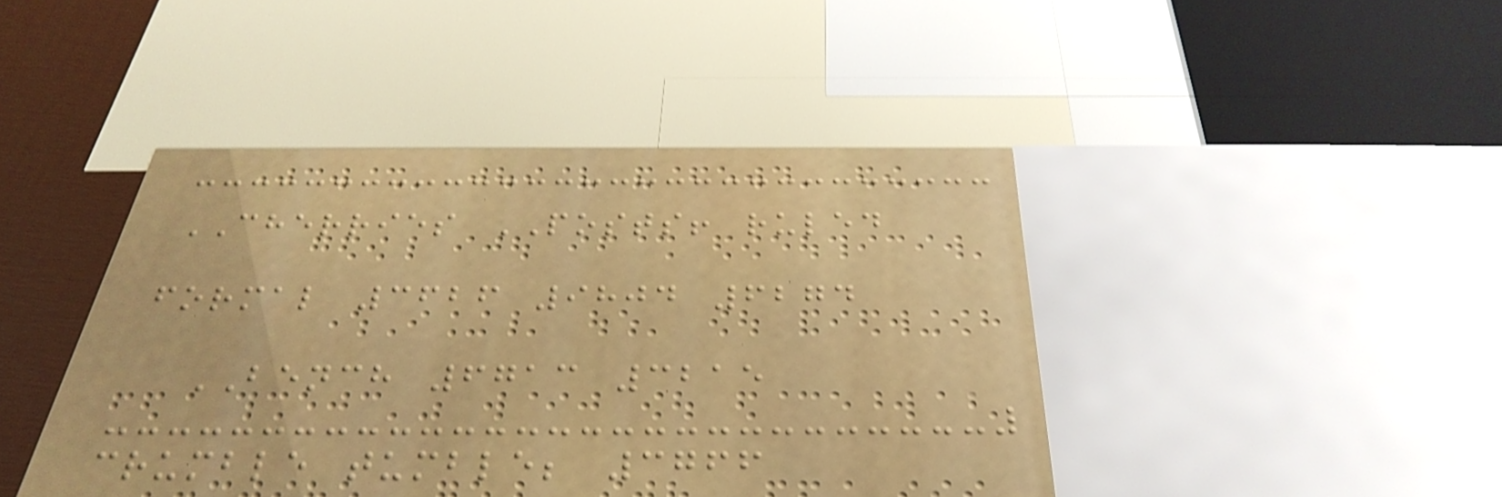CHERRIES POSTS! ruled
formal 3626 9804 6274
BENCH 6713 3215
crumble tumble; 3766
